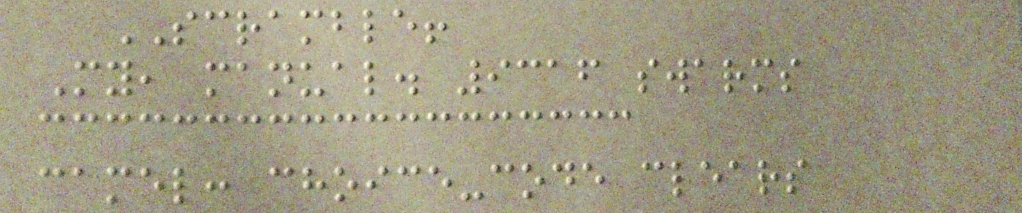SCRAMBLE!
My, manual. 9316 swarms
camel: choice-code clears
